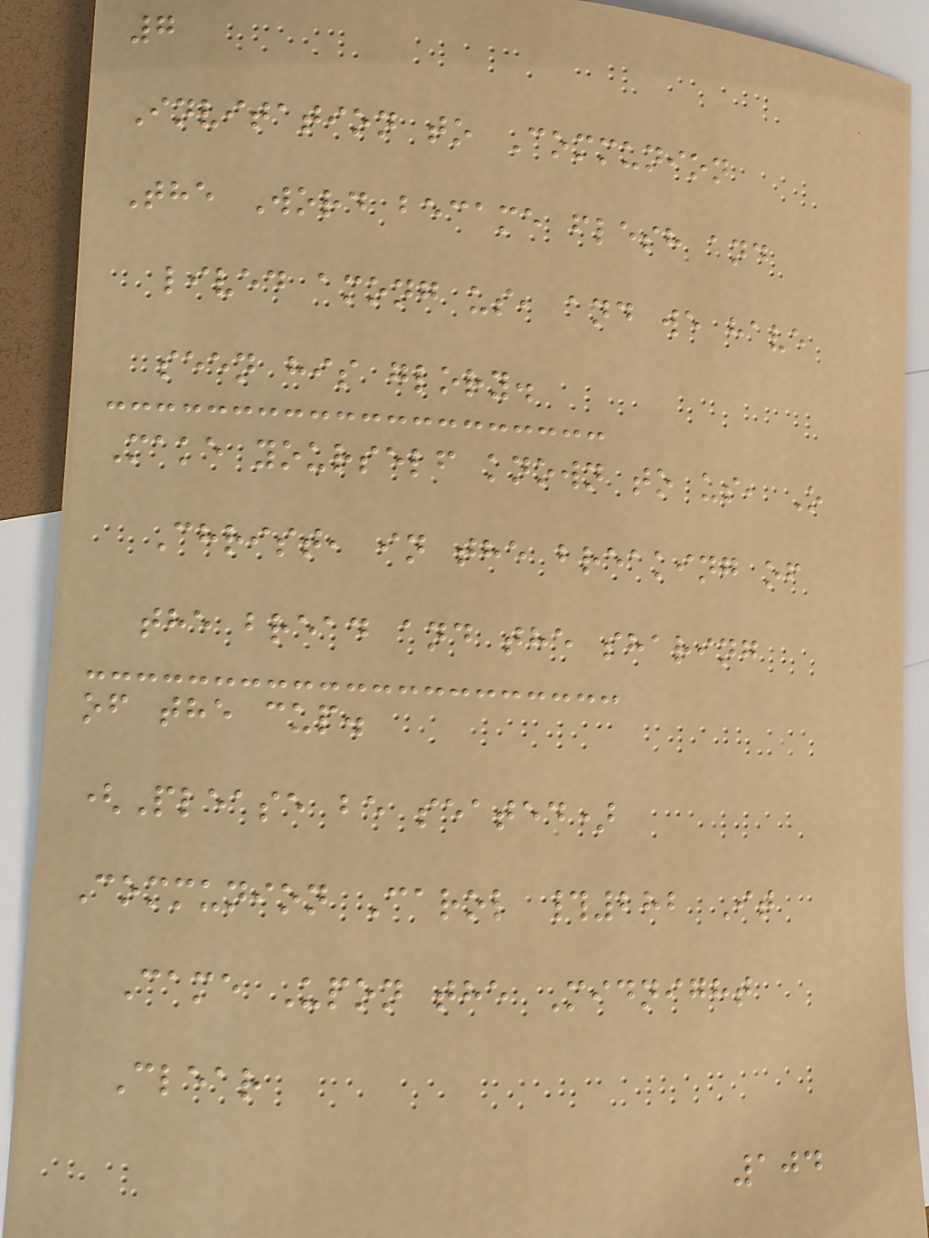7
Invitation to Communion
The Word became flesh and
lived among us, and we have
seen his glory.
Make yourself known to us, O
Christ, in the breaking of
the bread and the sharing
of the cup.
(Please be seated)
Communion Carol #282 It
Came Upon the Midnight
Clear
104
